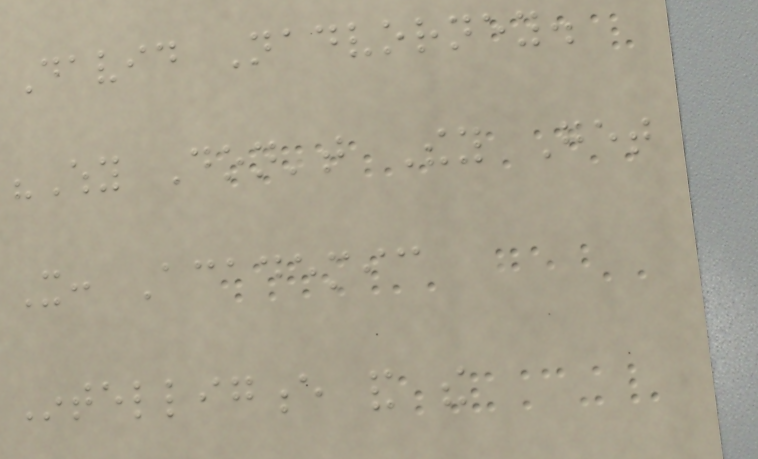David Nadvorney.
"Why Don't They Get
It: Academic
Intelligence and the
